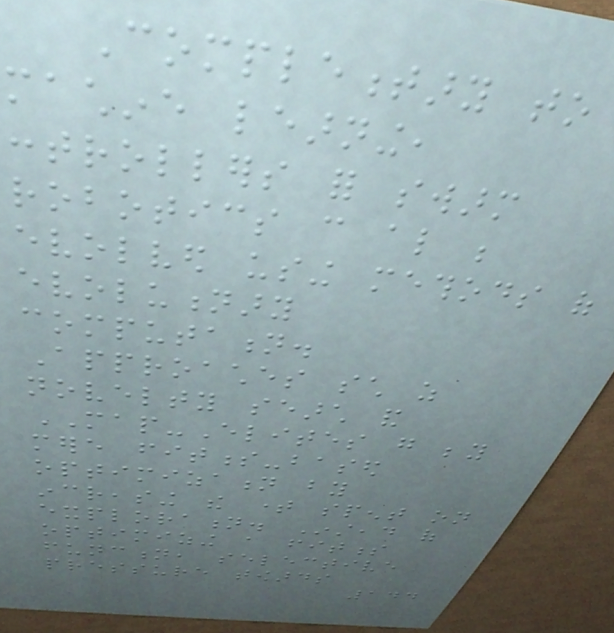Complementary to
machine learning,
controllers for swarm
robotics can also be
evolved using methods of
evolutionary
computation.
Approaches such as
novelty search and
MAP-Elites go beyond
mere fitness-based
optimization by
increasing the time spent on
exploration. Instead of
optimizing a fitness
function, selective
pressure towards
144
